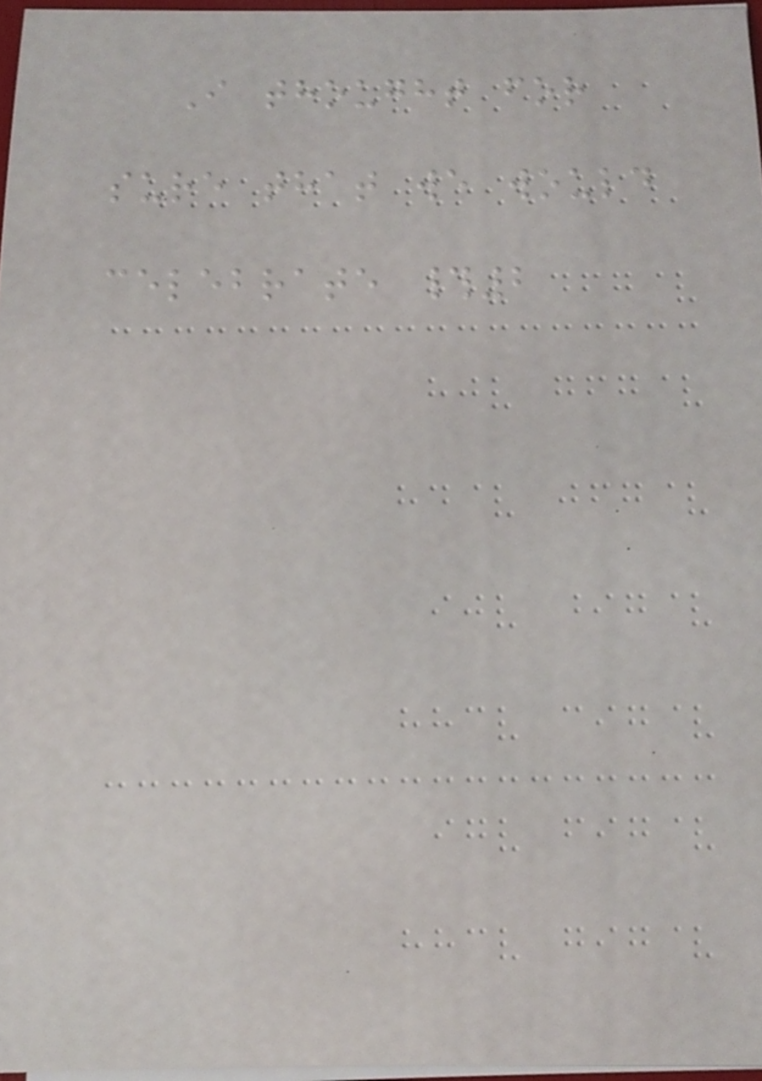I thought for
sure that we would
celebrate #2
